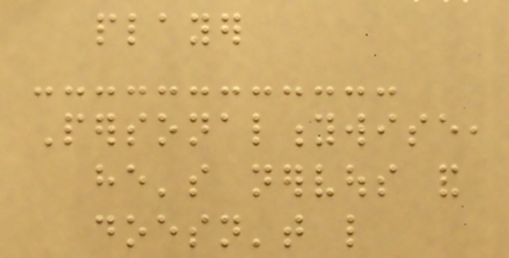player
Personalitywise,
he's nervous and
doesn't like
